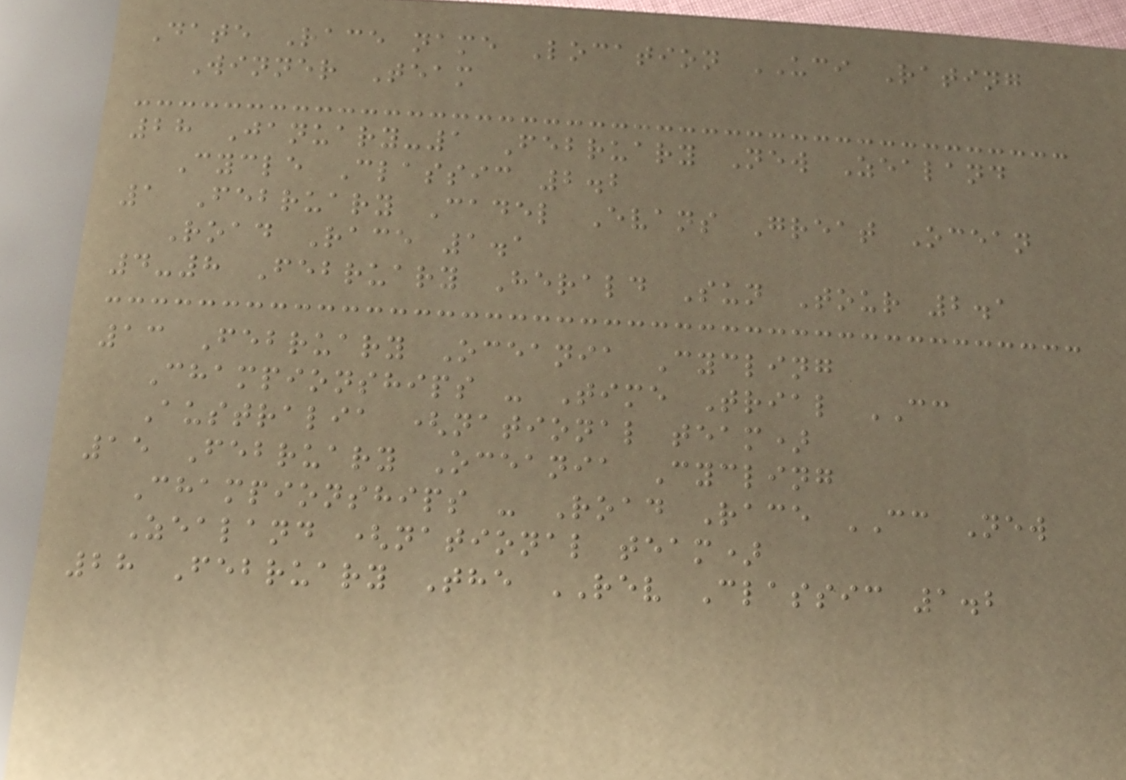Date Race name Location UCI Rating
Winner Team
28 January-1 February New Zealand
Cycle Classic 2.2
1 February Cadel Evans Great Ocean
Road Race 1.1
4-8 February Herald Sun Tour 2.1
13 February Oceania Cycling
Championships - Time Trial CC
Australia (national team)
15 February Oceania Cycling
Championships - Road Race CC New
Zealand (national team)
28 February The REV Classic 1.2
